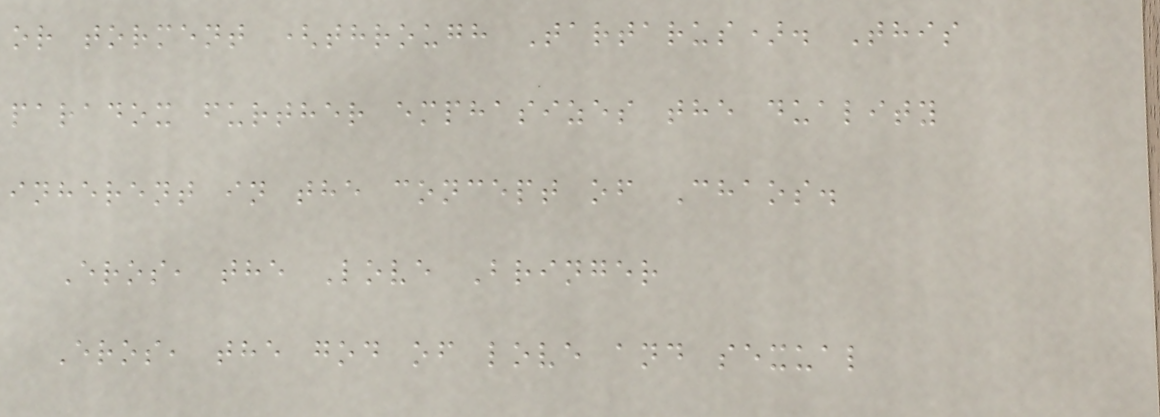or torment (through Tartarus). This
paradox further emphasizes the duality
inherent in the concept of Chaos.
Eros, the Love Bringer
Eros, the god of love and sexual
